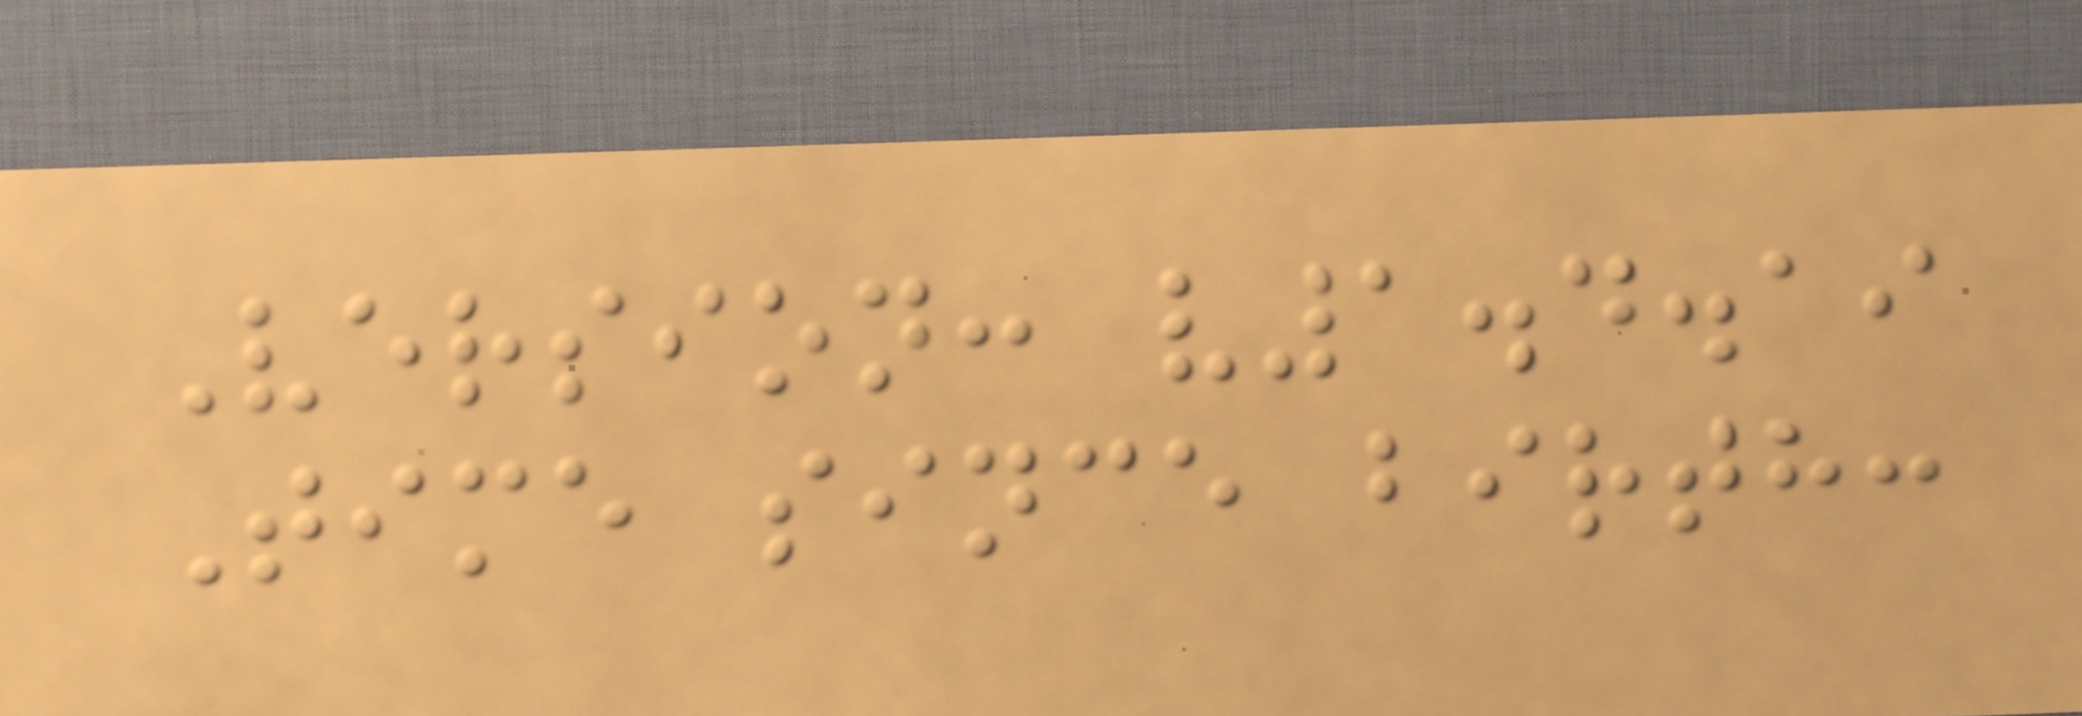Version: v1.4.19
Time since birth:
